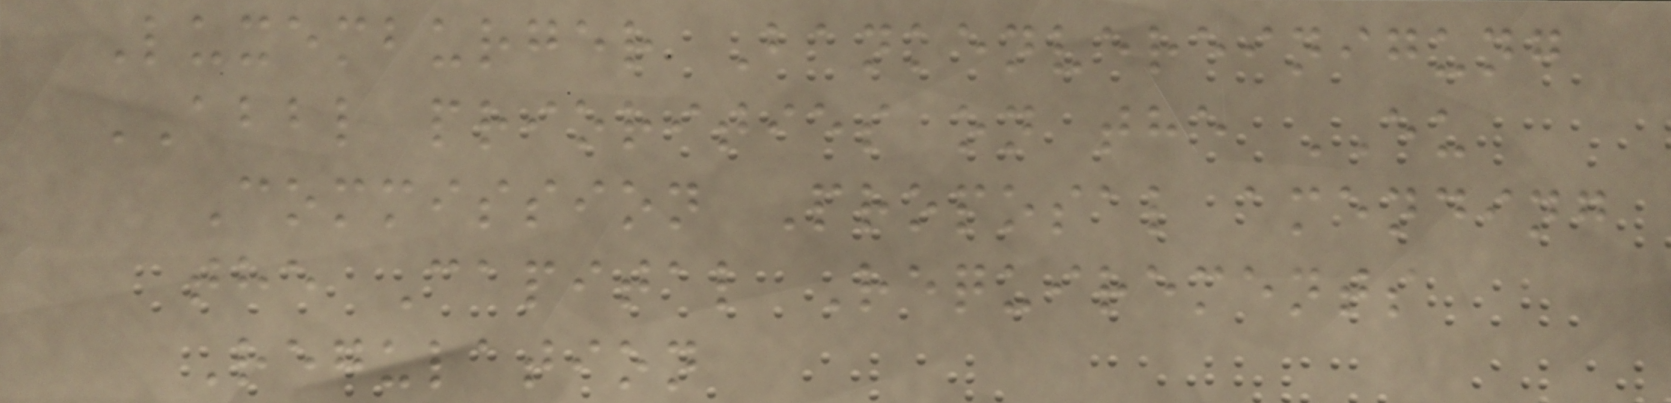Luxemburger Bankenvereinigung
ABBL priorities on the EU
Commission Proposal amending
the Capital Requirements
Regulation
